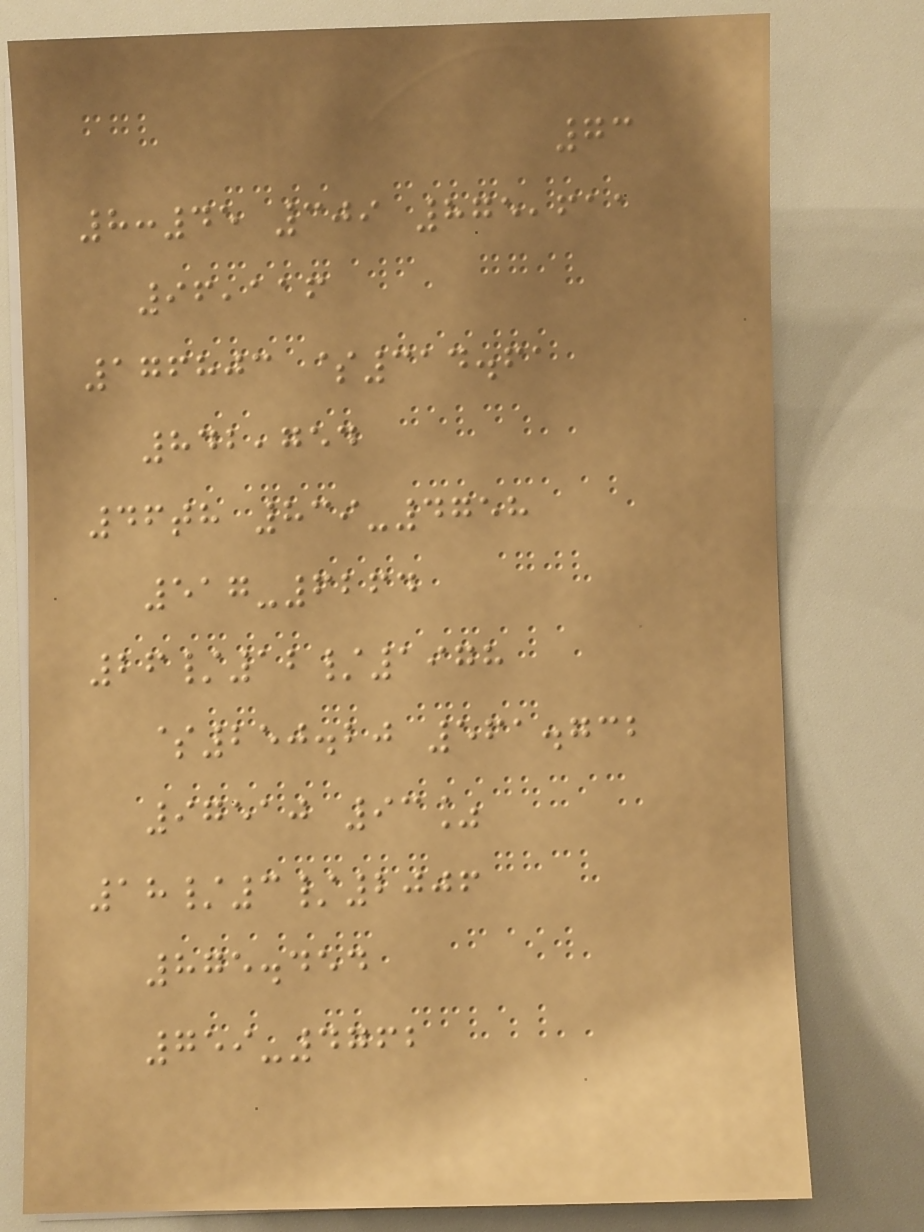73
8:45 309 875,611
96,116
176803 $314.61
842,754
46th 839-4758
517-6264
26/12/1978
$250.20 561.732
97510 93%
18/3/2006
875.454
759-4762
